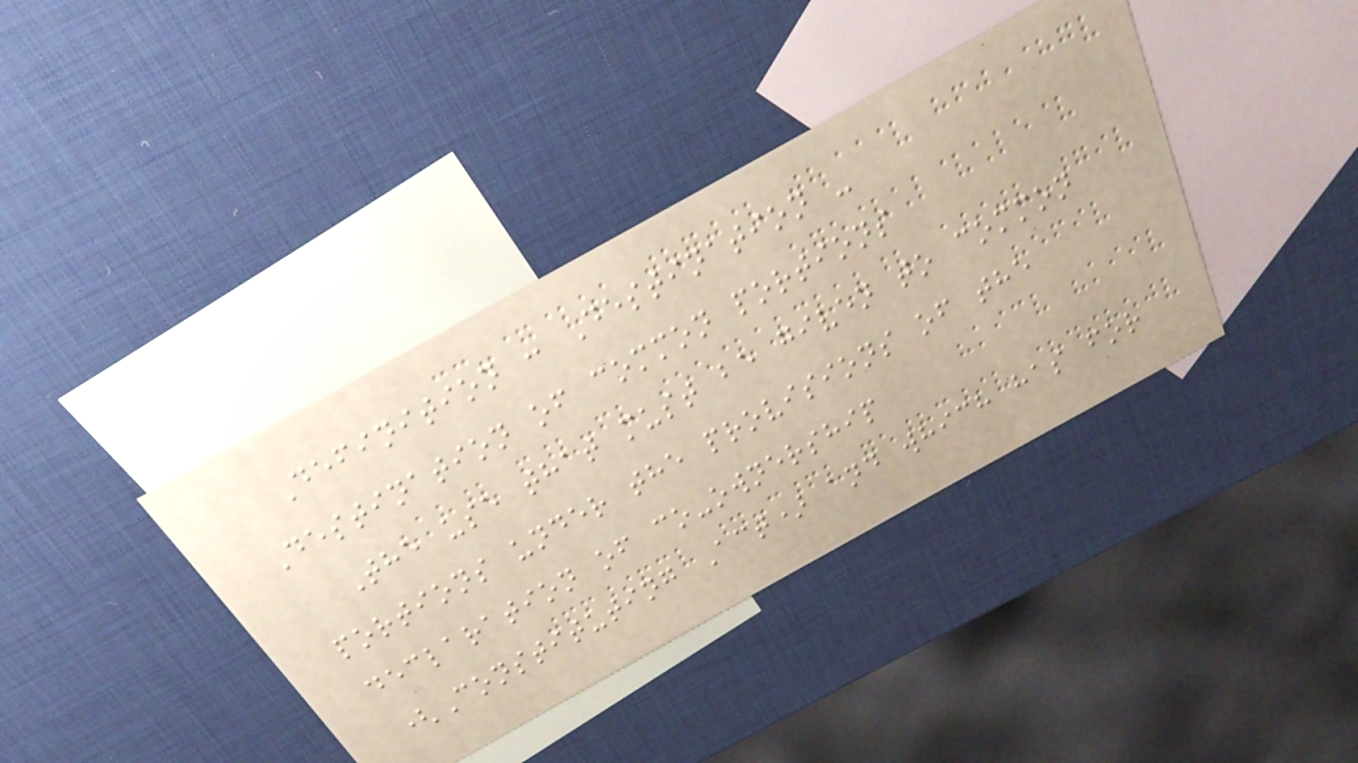Definition : Destination -
Destination of common portions
The use that must be given to common
portions under the provisions of the
declaration of co-ownership
(Constituting Act) and which has for
